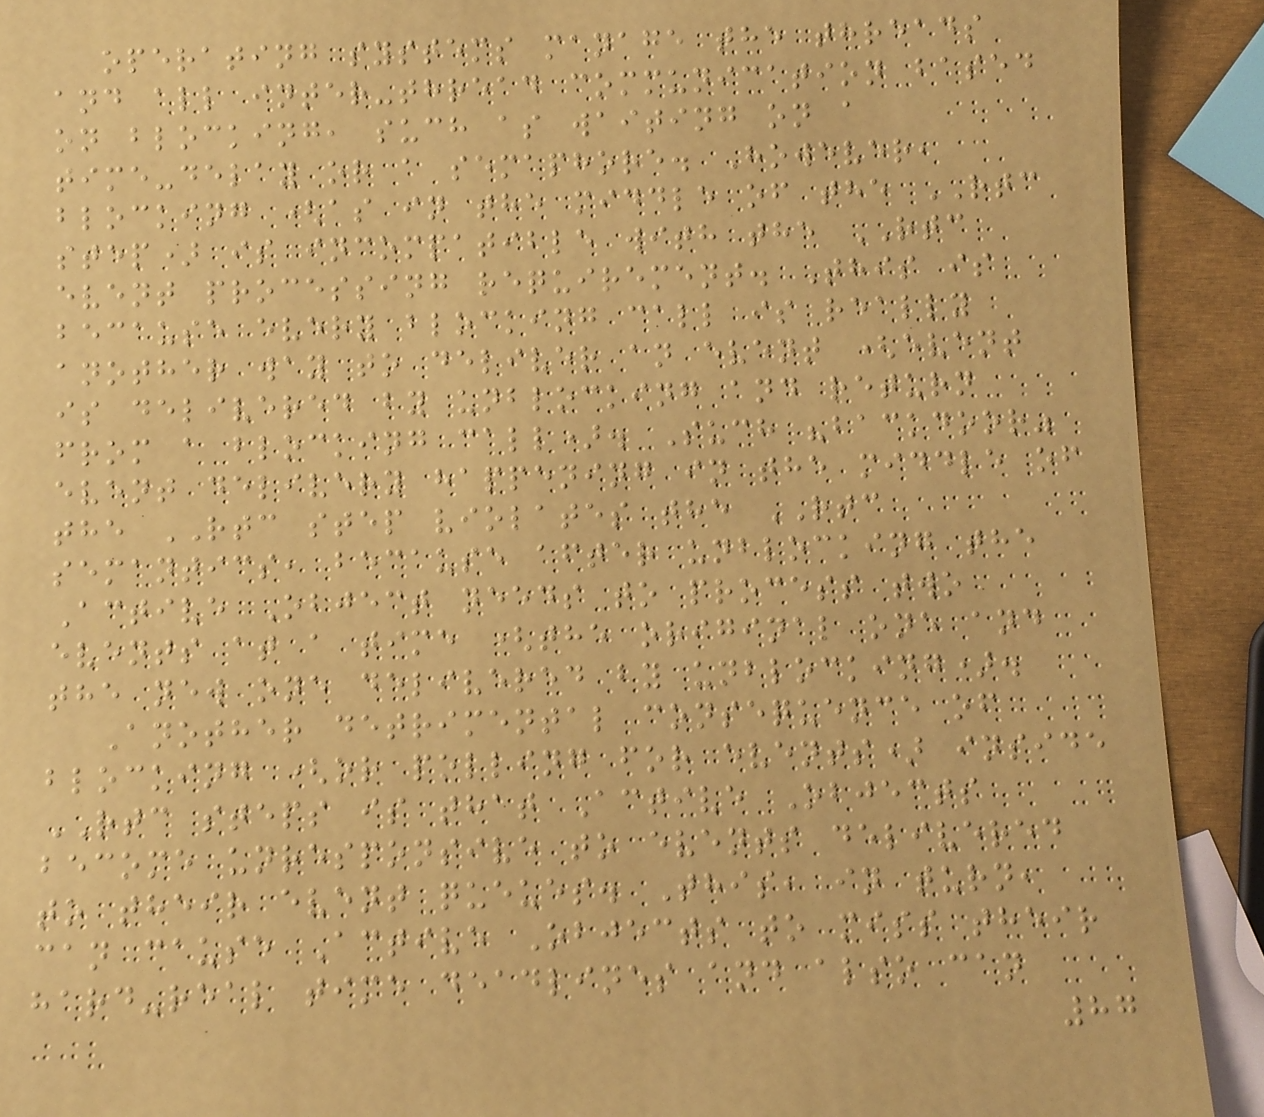operating systems manage the threads
and all inter-thread communication based
on blocking, such as waiting on a
time-delay or a semaphore. However,
blocking (as in the middle of the RTC
step) is incompatible with the RTC
event processing requirement. This is
because every blocking call is really
another way to deliver an event (event
is delivered by unblocking and return
from a blocking call). Such "backdoor"
event delivery happening in the middle of
the RTC step violates the RTC
semantics, because after unblocking the
Active Object needs to process two
events at a time (the original one and
the new one delivered by unblocking).
Another detrimental consequence of
blocking (or polling for events) inside
RTC steps is that Active Objects
become unresponsive to events delivered
to their event queues. This, in turn,
can cause Active Objects to miss their
hard-real time deadlines and also can
87
